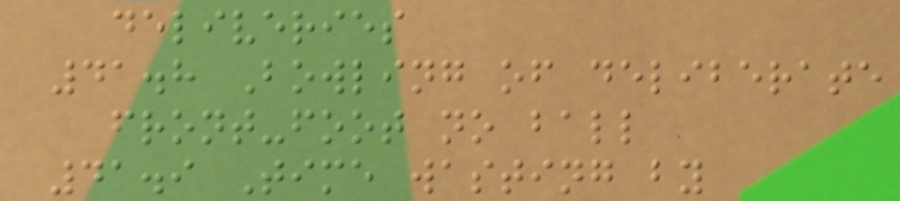deliveries
41.8 Bowling of deliberate
front-foot no ball
41.9 Time wasting by
